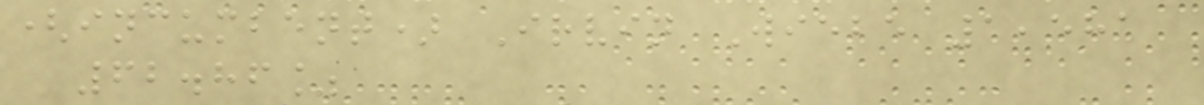(incumbent) Irvin Wiebe 1,581
62.86%
